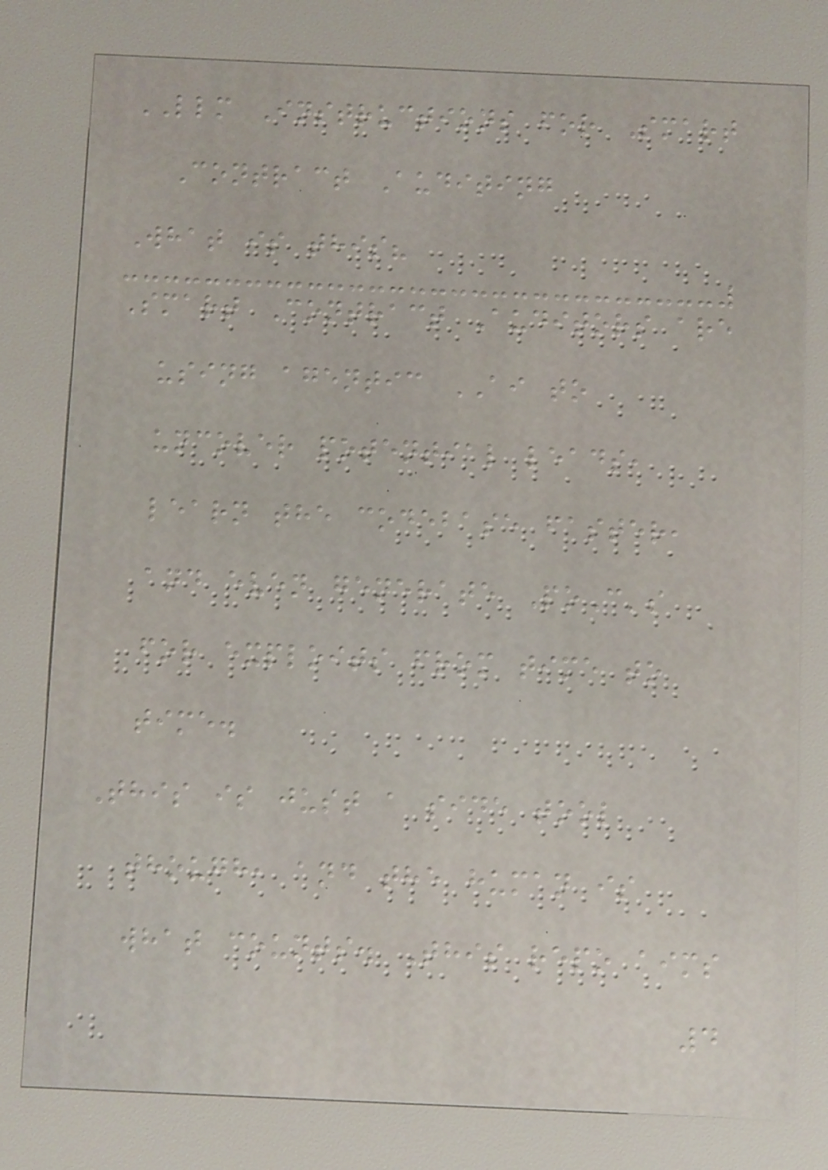LLM Instructions for Smart
Contract Auditing
What is this?
Smart Contract Auditors are
using agentic AI to
uncover potential leads,
learn the codebase faster,
and even generate PoC's
for exploits from time to
time.
This is just a side tool
though, and the human is
what counts. This repo aims
4
